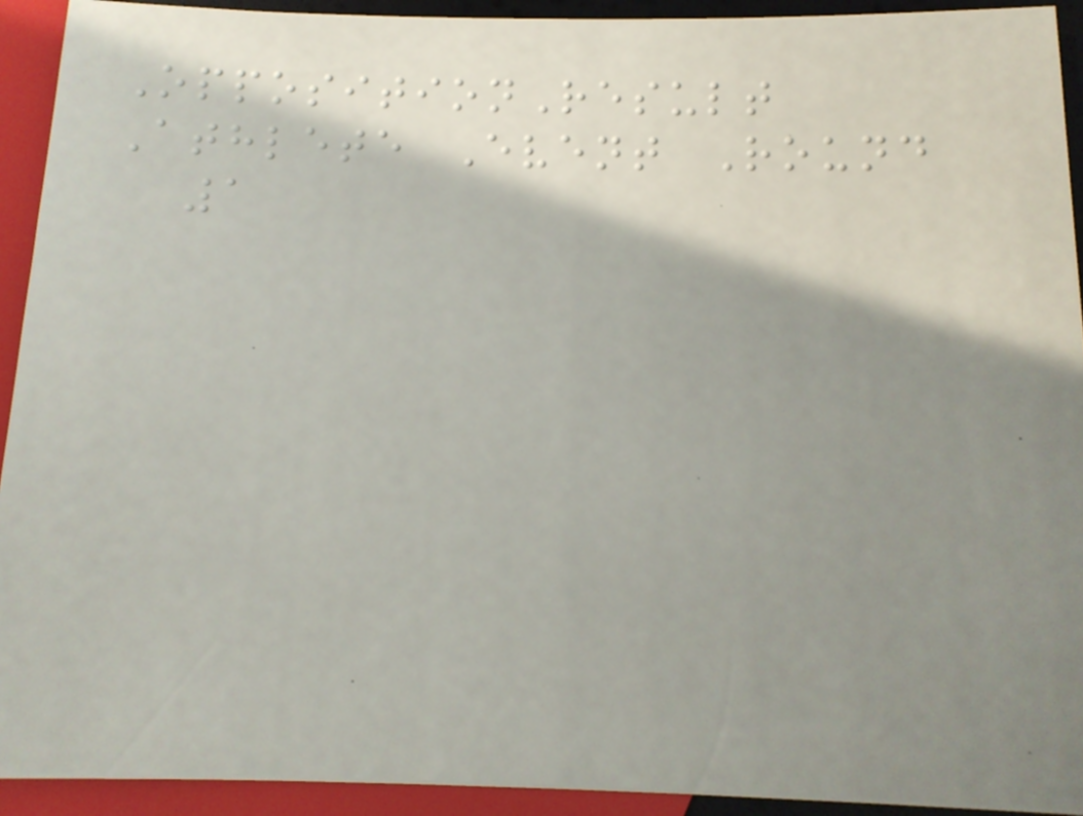OppositionResult
Athlete Event Round
1
